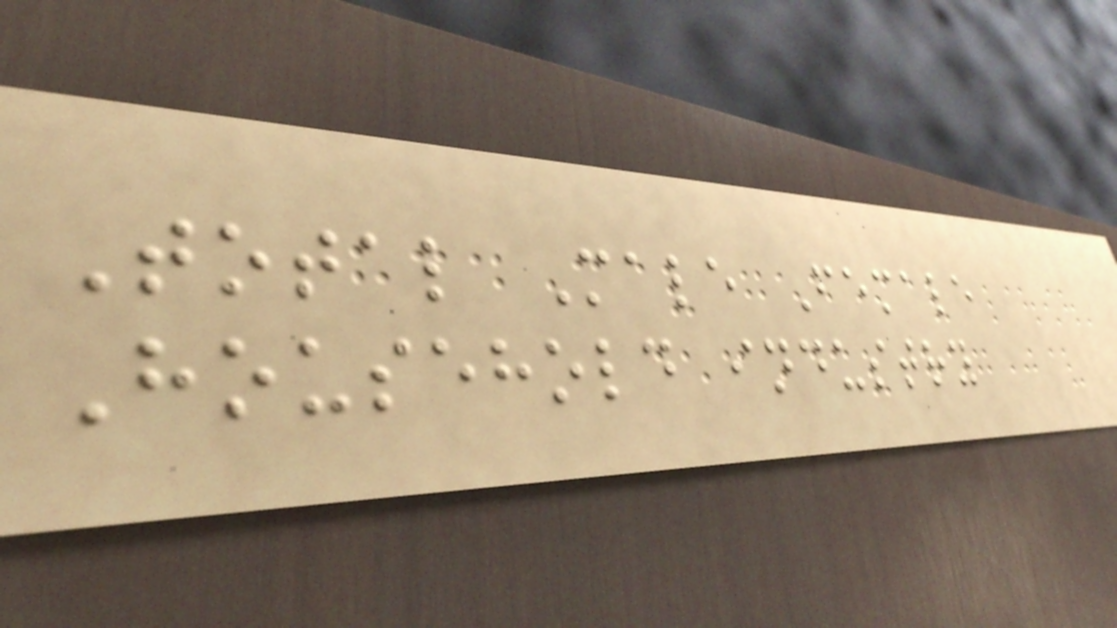Total Male Female
Household industry
